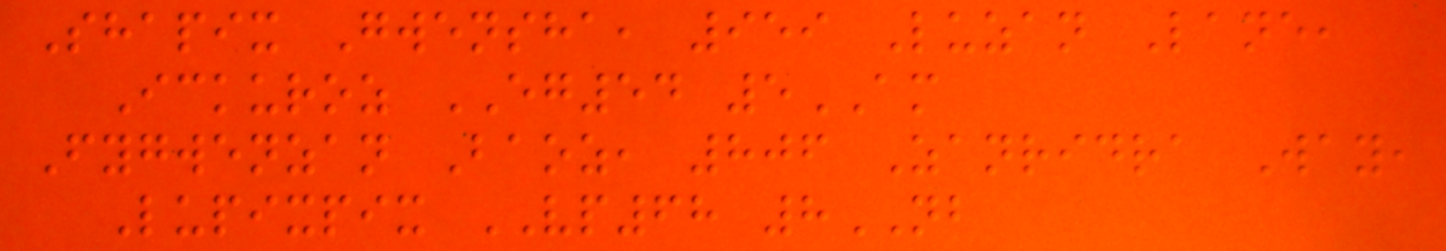Shapix Gwensha, 959 Luzan Lane,
Ickuroz EG54 5AM
Fygwenzan Baoz, 806 Zanridra Way,
Lupixpix VP68 8NB
